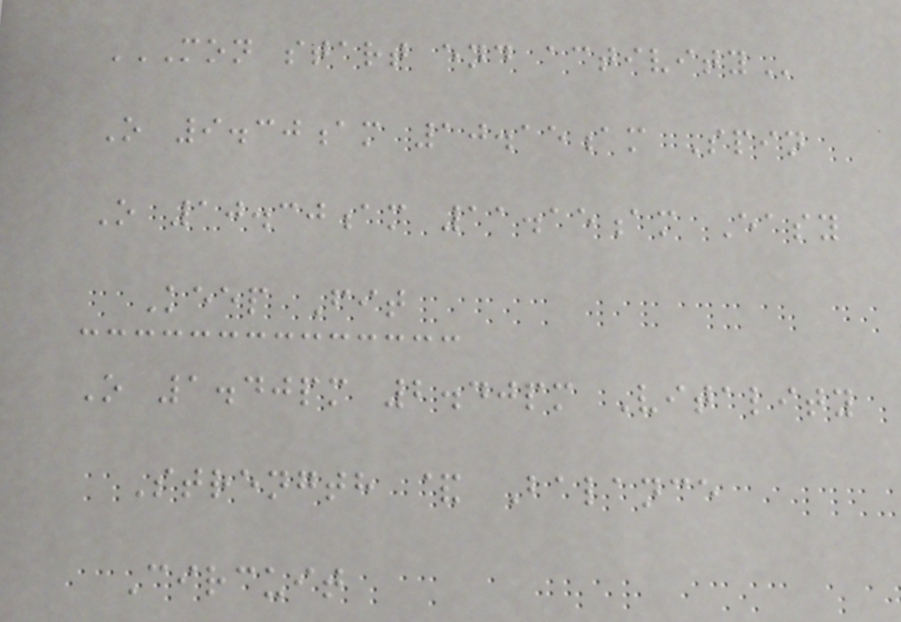MON START END ACTIVITY
O 9.30am 10.15am Spin
O 10.30am 11.15am Easy
Keep Fit
O 1.40pm 2.40pm Vitality
Strength & Balance
Circuit
